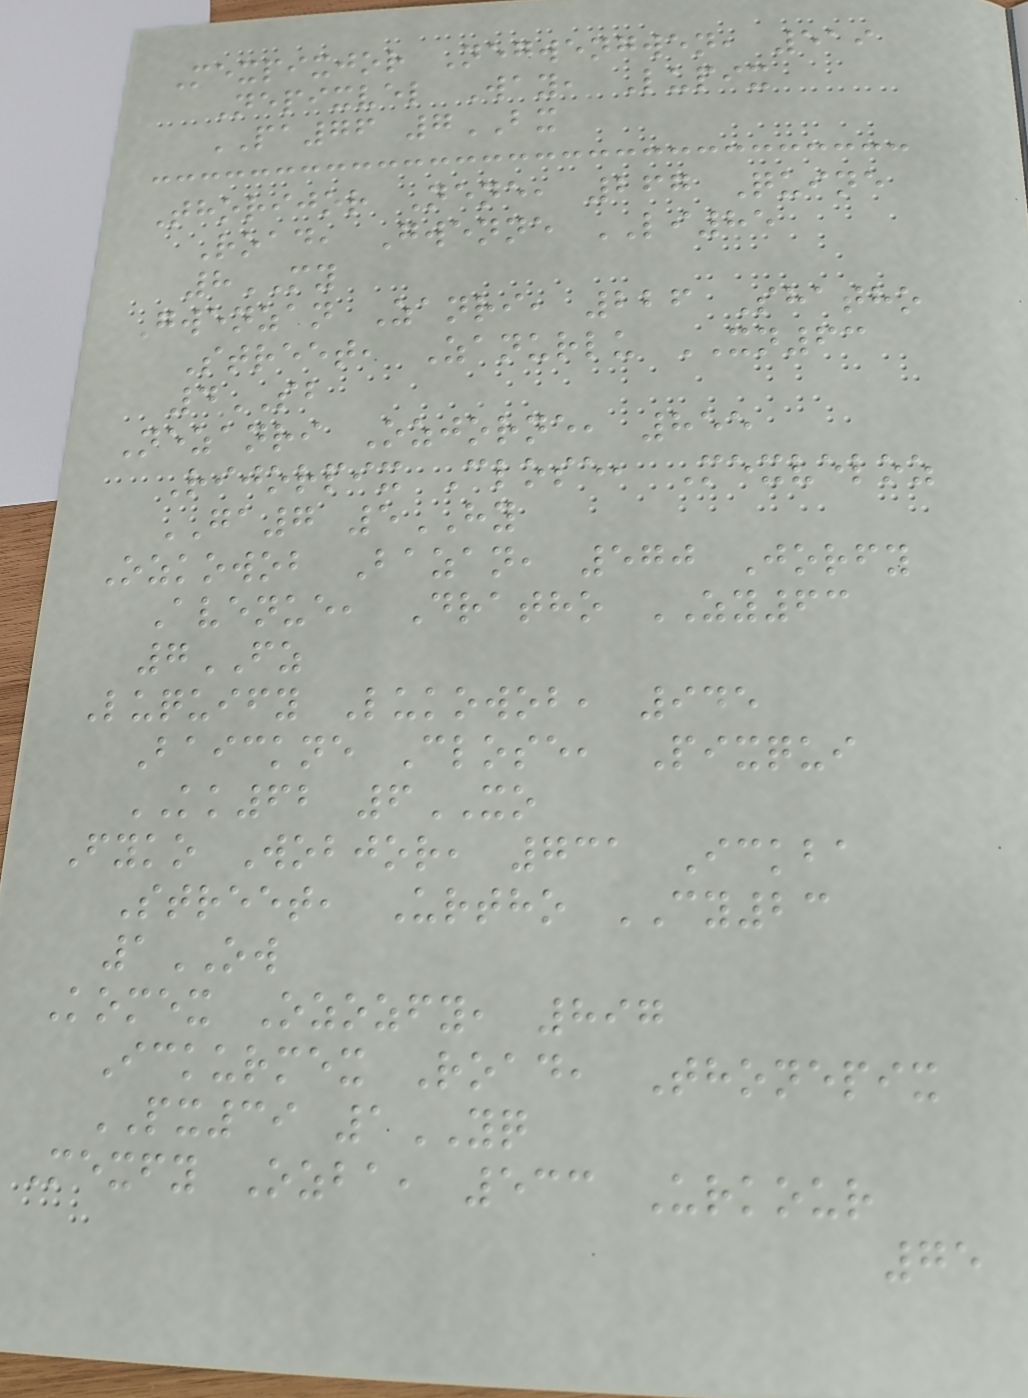Mexpixjor Negwengwen, 519
Nepixvel Way, Lupix
PA76 7BX
Thorijor Nene, 267 Quine
Road, Gwenne LI85
8MY
Gwenzan Zanri, 226 Shatho
Street, Zanurlu XN63
4SB
Nezanri Ozjorne, 855
Rijorpix Close, Mexveloz
GA7 5HY
Ozkowob Bazan, 570 Jorfy
Avenue, Dratho ZY63
7FZ
Luquify Lukowob, 945
Baickne Close, Pixqui
KK62 6XO
Fyko Wobjor, 731 Ickba
Street, Urtho CY23
1OW
Komex Ozozfy, 897
Ickurmex Road, Thonepix
PX39 1YQ
Mexfy Ozba, 533 Urkour
75
